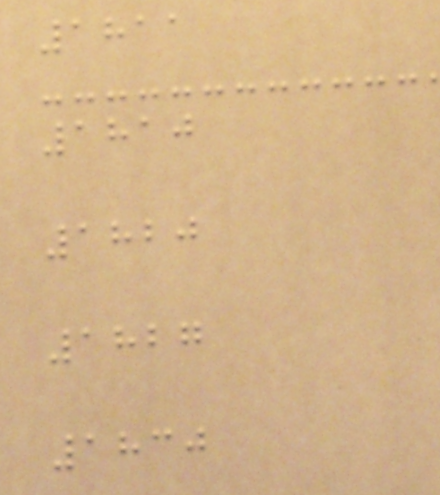1811
1810
1820
1827
1830
